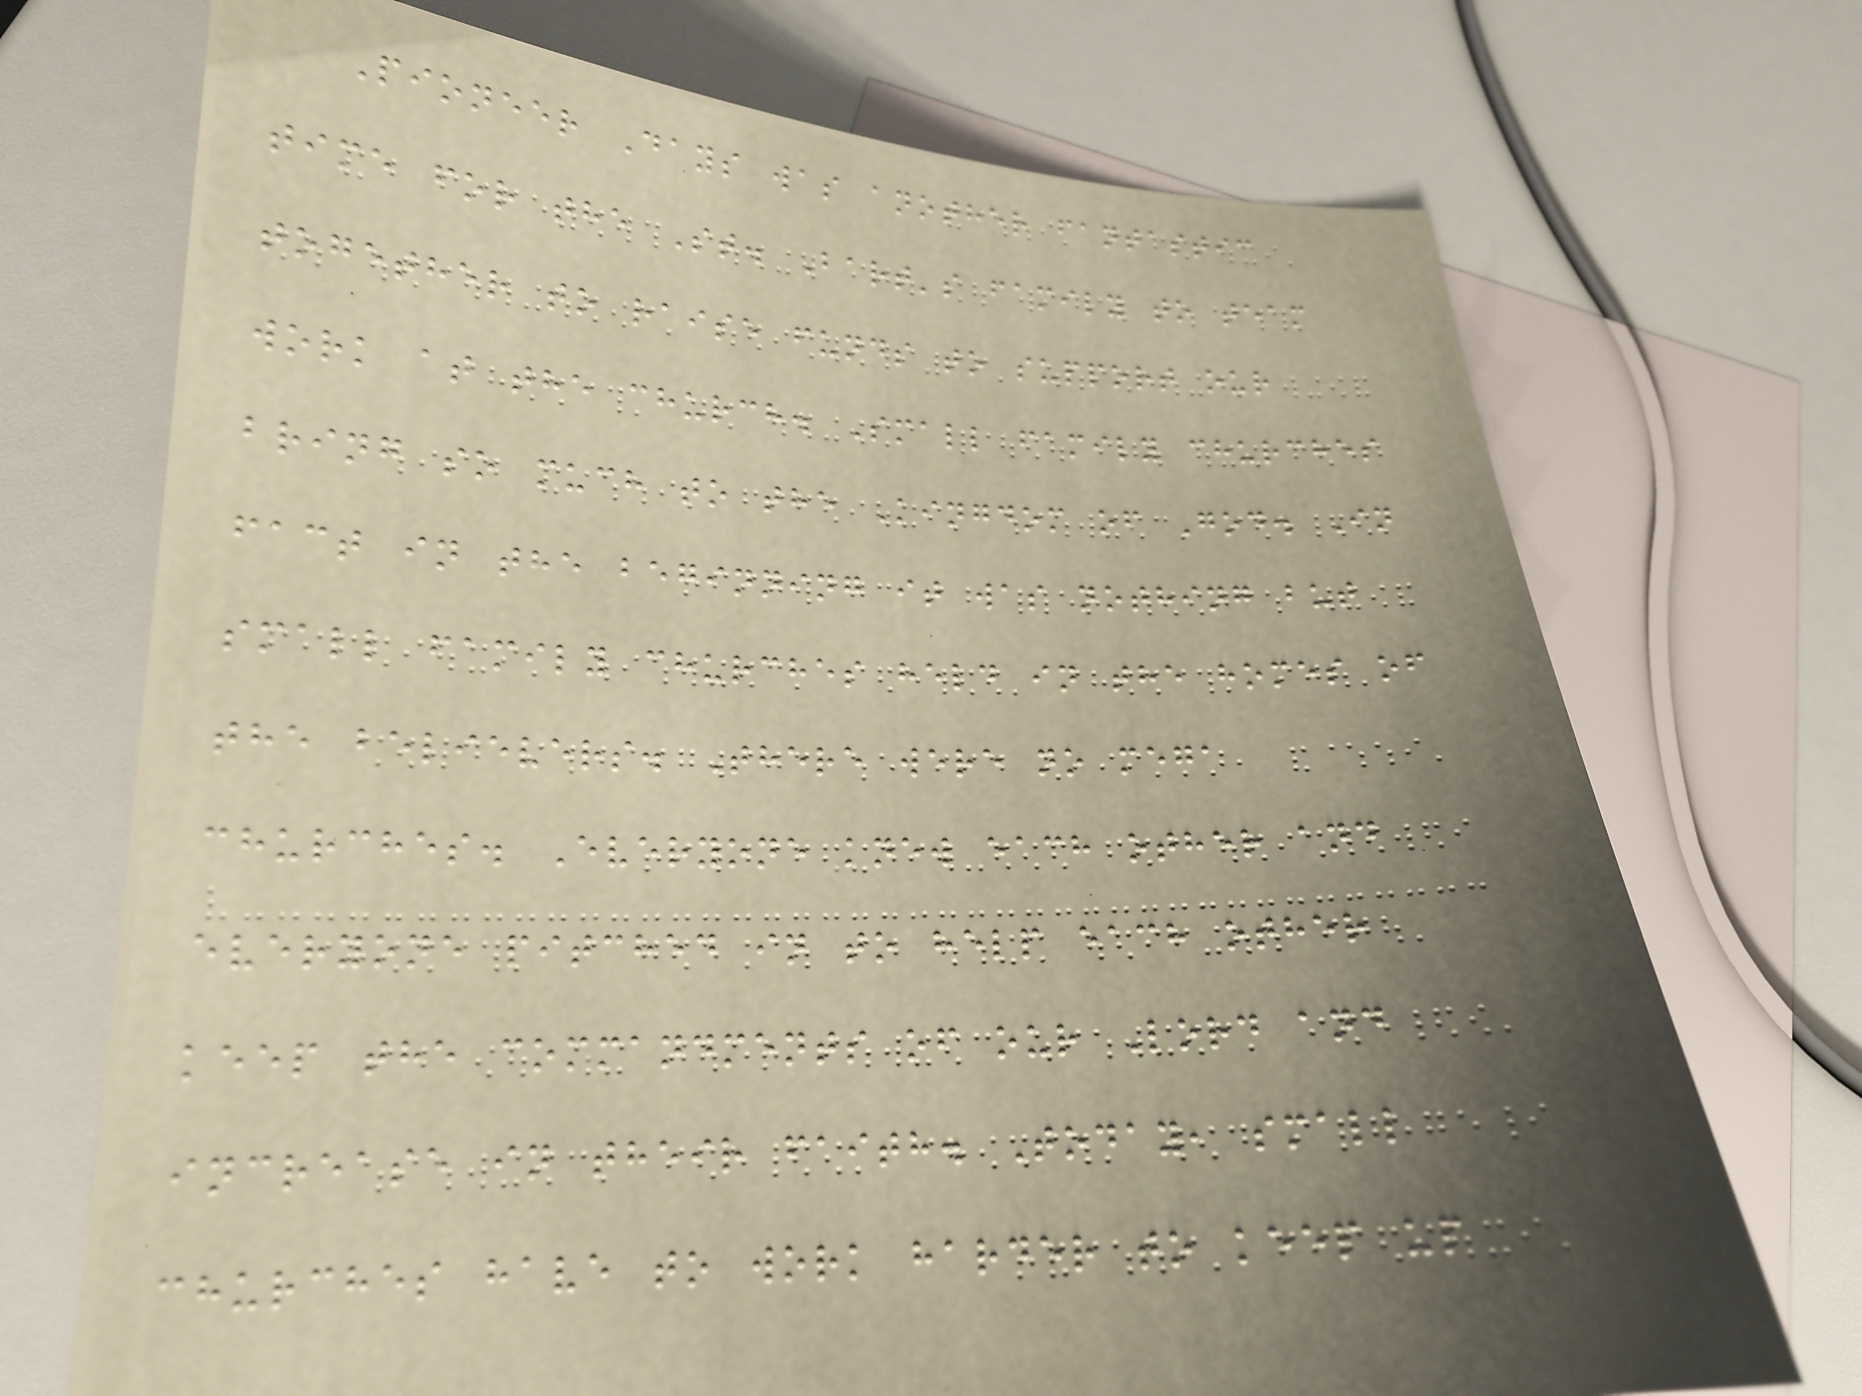Pioneer Days was another fantastic
time for the St. Bart's family to team
together to raise funds to support our
work at the church. Small family churches
bring so much to the Kingdom of God. In
fact in the beginning it was nothing but
small family churches held in the homes of
the believers. There were no mega
churches. Everyone knew each other and
everyone pitched in to help each other
keep the commandments of our Lord and
increase in their faith. Today, small
churches have to work harder to keep up
